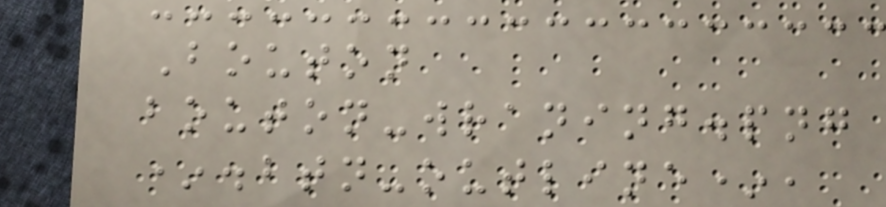Bouton
bouton-wraning.png
*.btn-outline*,
